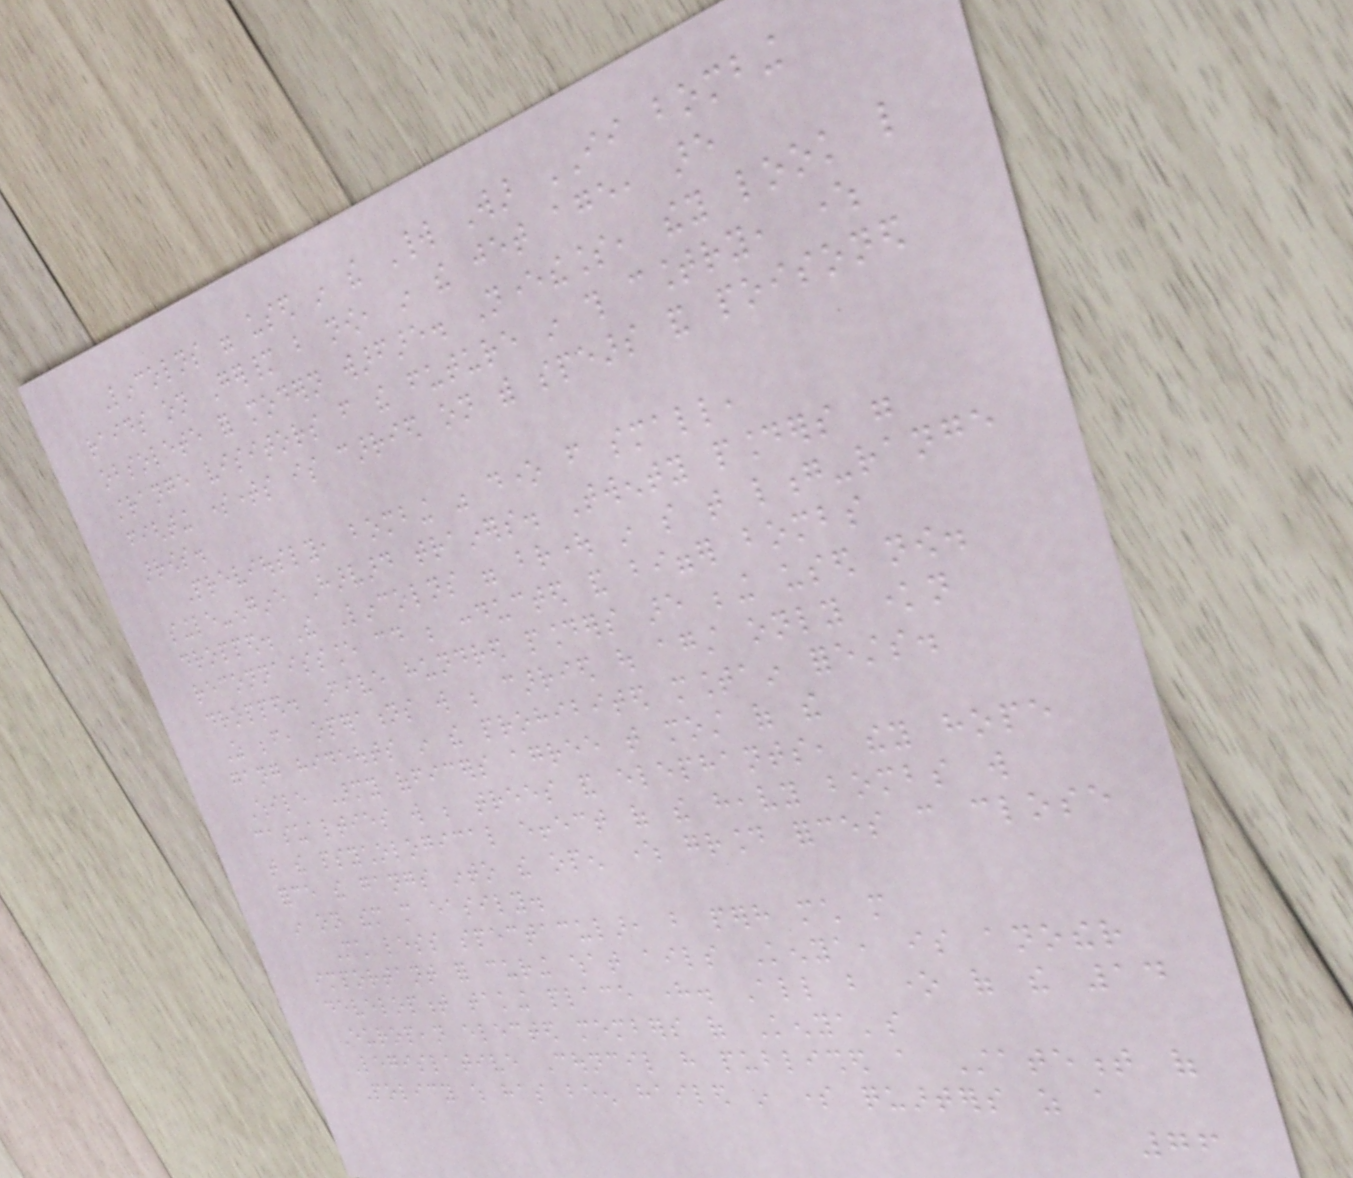Lincolns were used in the World War II bombing
raids on Germany but now, in the jet age, are
obsolete for modern warfare. Nevertheless, they look like
strange visitors from the future in this country, where
fighting sometimes is carried on with spears and poisoned
arrows.
Previously, bombing was done from small,
single-engine Harvard trainers. Twenty pounders were
dropped. The Lincolns were brought in so that long-range
reconnaissance could be conducted and bigger bombs
dropped. Five hundred pounders are being used now.
As before, operations will be carried out against only known
gang hideouts in the prohibited mountain forests.
While Army officers agree that most of the
casualties will be trees and elephants, they hope
that the psychological effect of the heavy bombs will
force the gangs into the open where ground forces can close
in on them more easily.
Much less spectacular, but perhaps much more
important for curing what ails Kenya, is another
development taking place here. All but one of the 14
European elected members of Kenya's
Legislative Council have published a Statement of
Policy which has been hailed in some quarters as a
76
